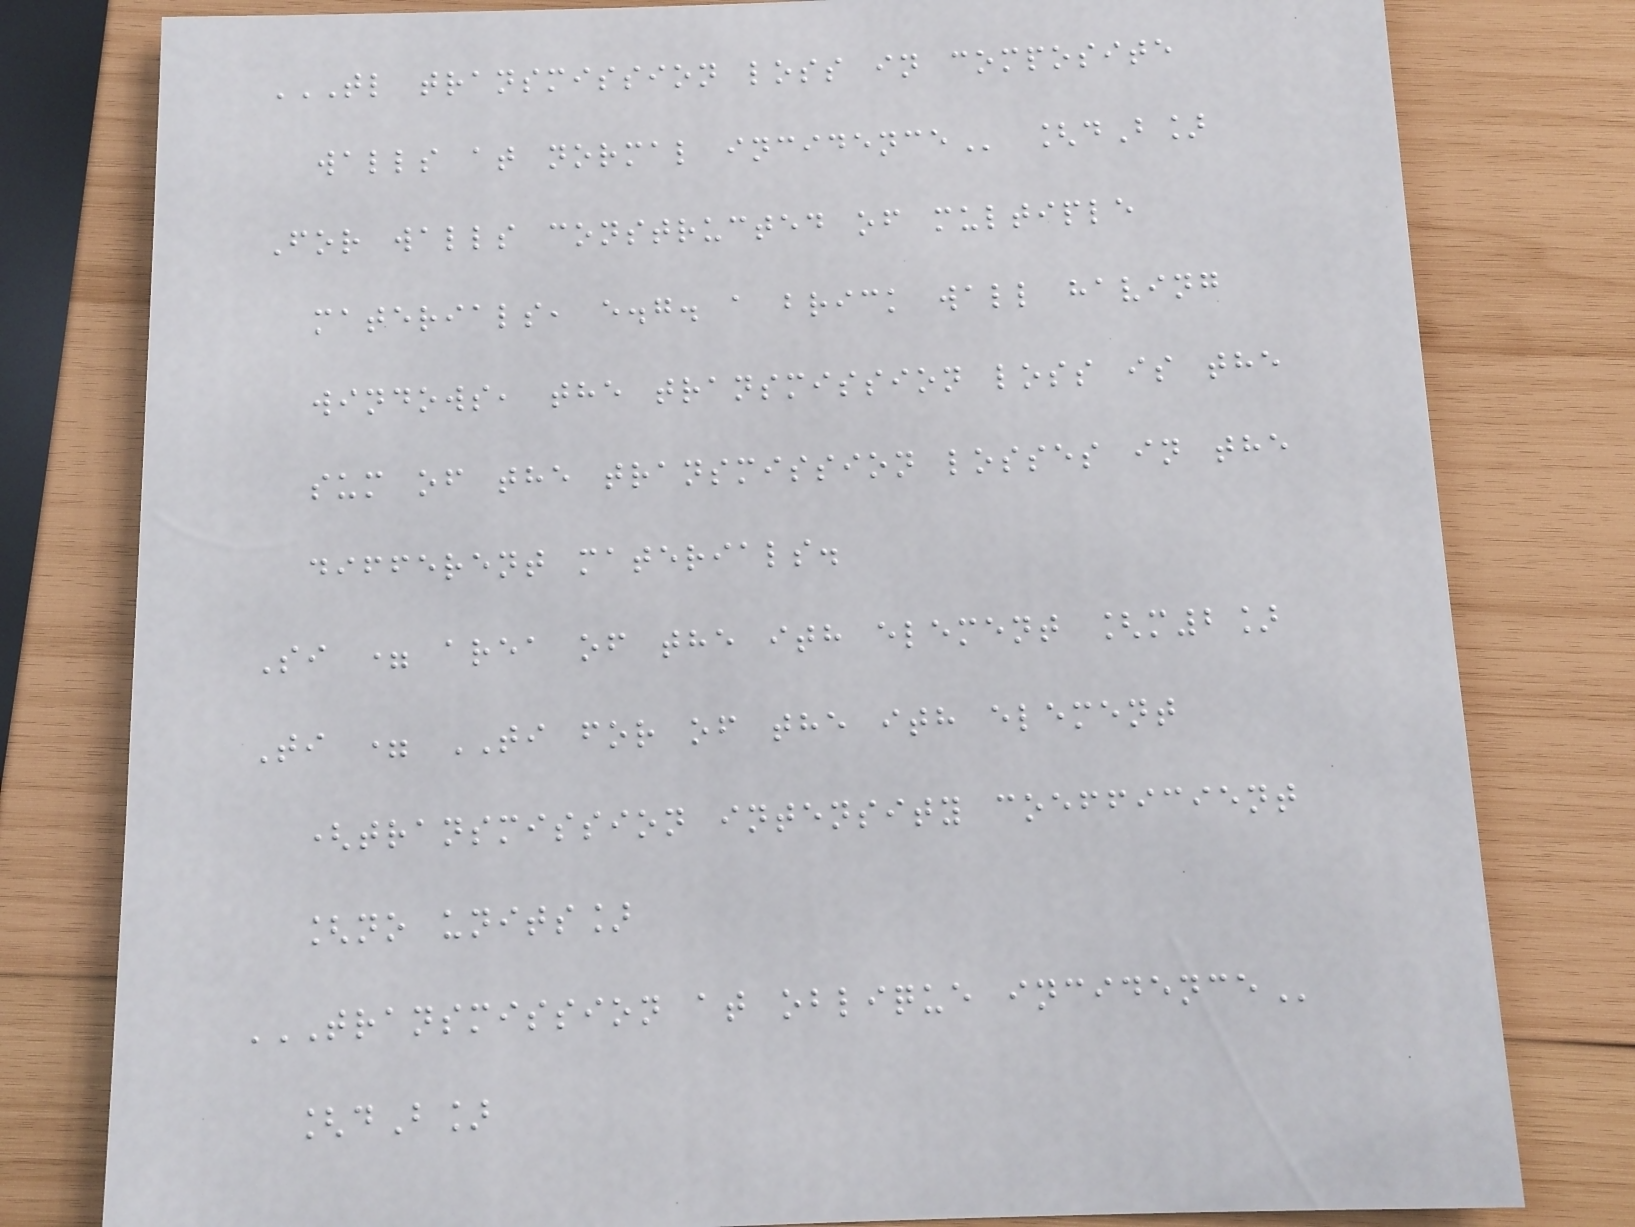TL TRANSMISSION LOSS IN COMPOSITE
WALLS AT NORMAL INCIDENCE [dB]
For walls constructed of multiple
materials, e.g. a brick wall having
windows, the transmission loss is the
sum of the transmission losses in the
different materials.
Si = area of the ith element [m2]
Ti = TI for of the ith element
(transmission intensity coefficient
[no units]
TRANSMISSION AT OBLIQUE INCIDENCE
[dB]
